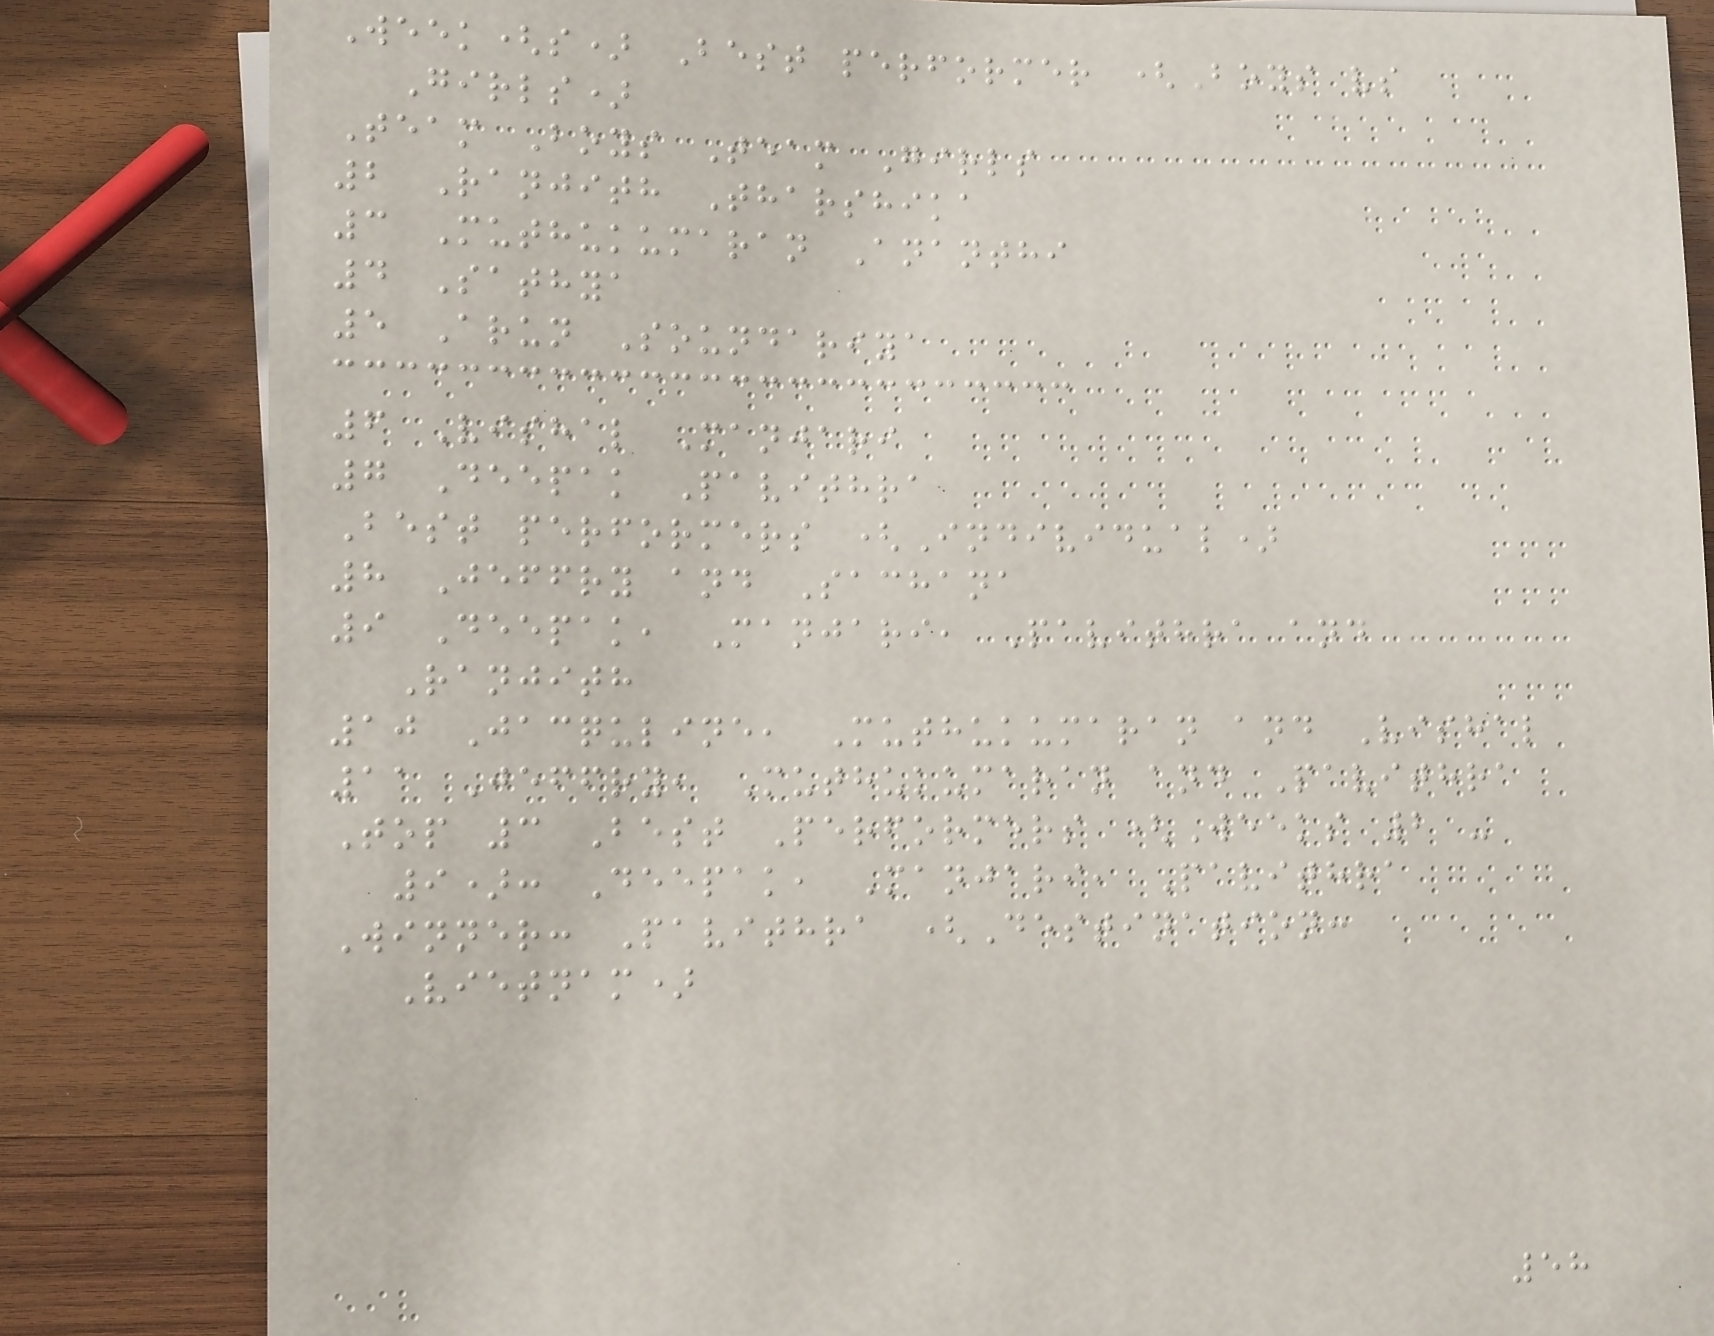Week(s) Best performer (Boys vs
Girls)
Team Boys Team Girls
2 Ranjith Tharshika
3 Muthukumaran Ananthi
4 Sathya
5 Arun Soundariya
6 Vishal Manjari
7 Deepak Pavithra
Best performers (Individual)
8 Jeffry and Sachana
9 Deepak, Manjari, Pavithra and
Ranjith
10 Jacquline, Muthukumaran and Vishal
11 Jeffry, Muthukumaran and Pavithra
Top 3 Best Performers (Weeks 2 -
9): Deepak, Manjari, Pavithra
Winner: Pavithra (Destination:
Vietnam)
58
